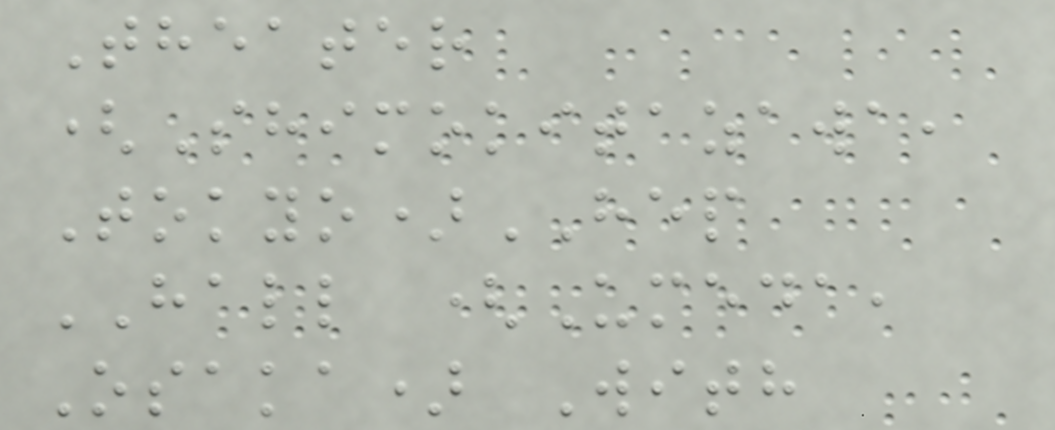Theater
(Shimokitazawa,
Tokyo)HEP
HALL (Umeda,
Osaka) With
